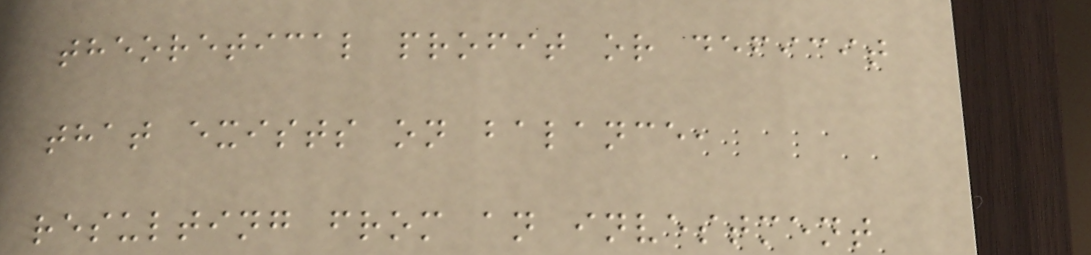theoretical profit or deficit
that exists on balance,
resulting from an investment
